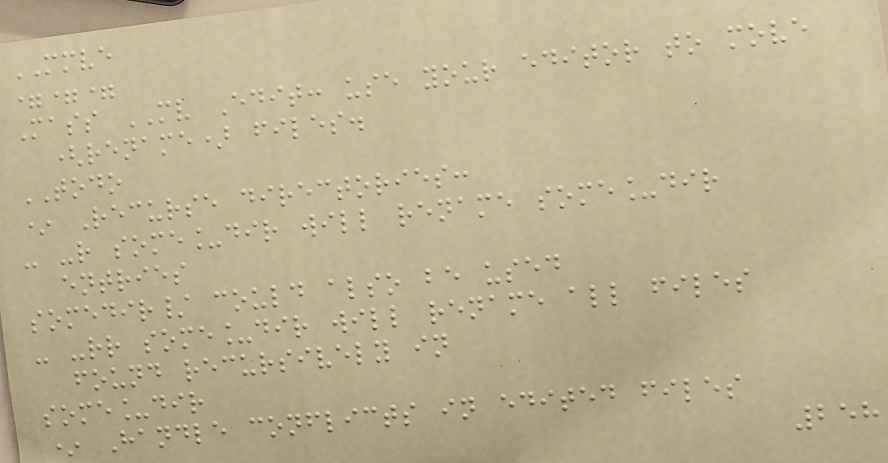MMVE
===
Mass MV Edit: use your editor to move
(rename) files.
TODO
* Recurse directories:
- -r some_dir will rename some_dir
entries
somedir/ could also be used
- -rr some_dir will rename all files
found recursively in
some_dir
* Handle conflicts in edited files
258
